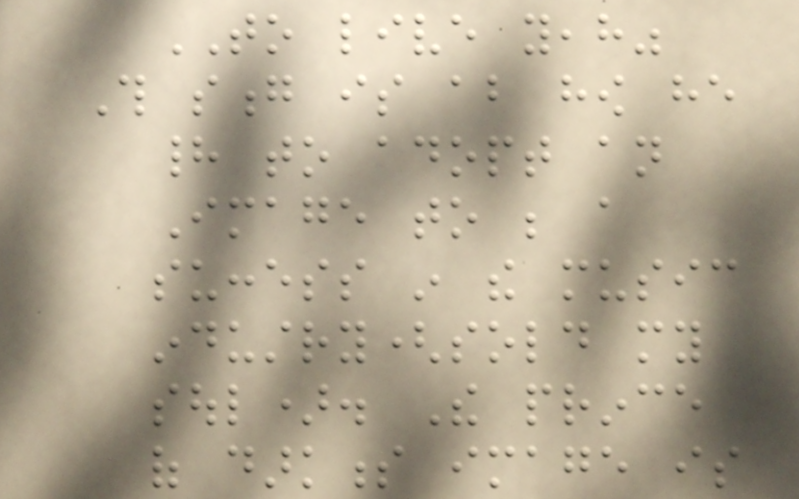TO live yeah"
This song is about how he
had to adopt an
Image to be a
success in the music
industry(sold my
soul). The prince
of darkness image is
